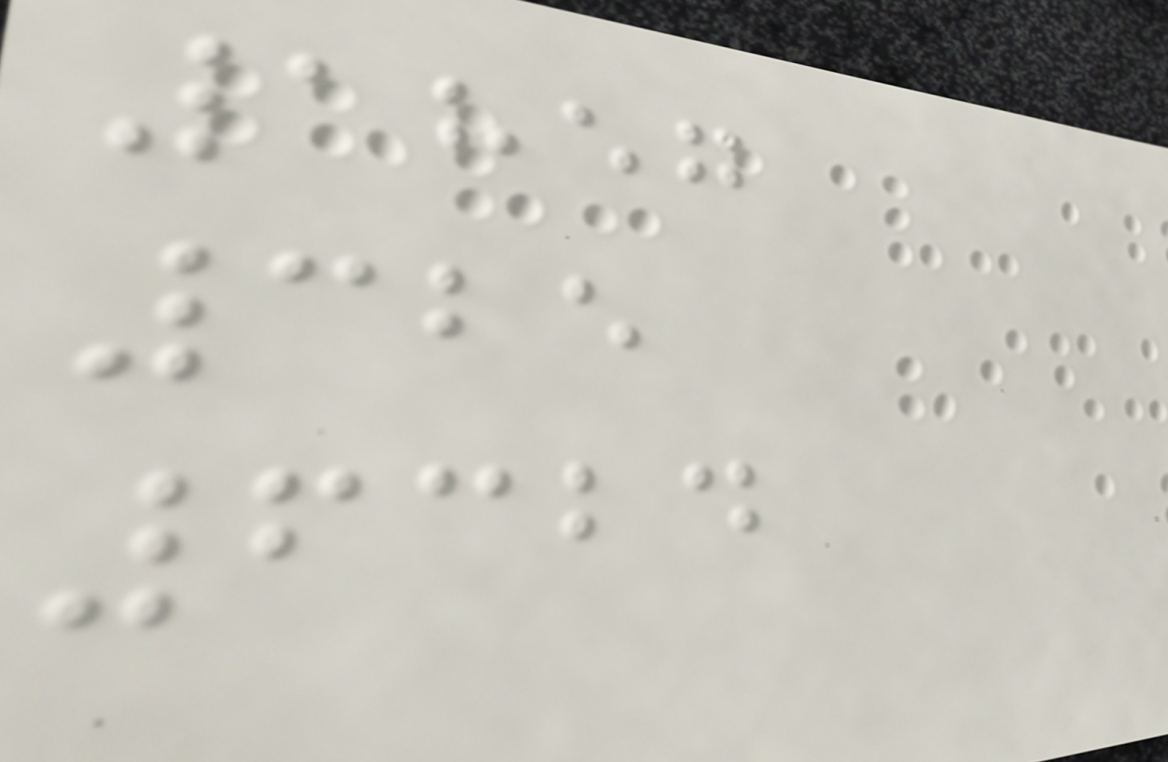1857
325
6324
